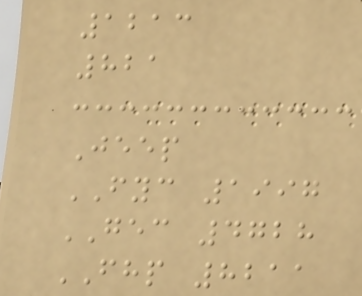1213
821
Jeep
FYC 1997
GEC 4728
FHP 8211
